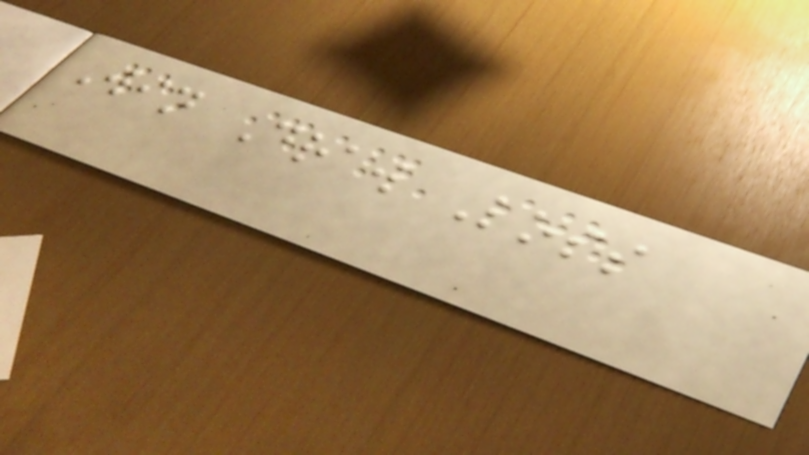Win Draw Loss
